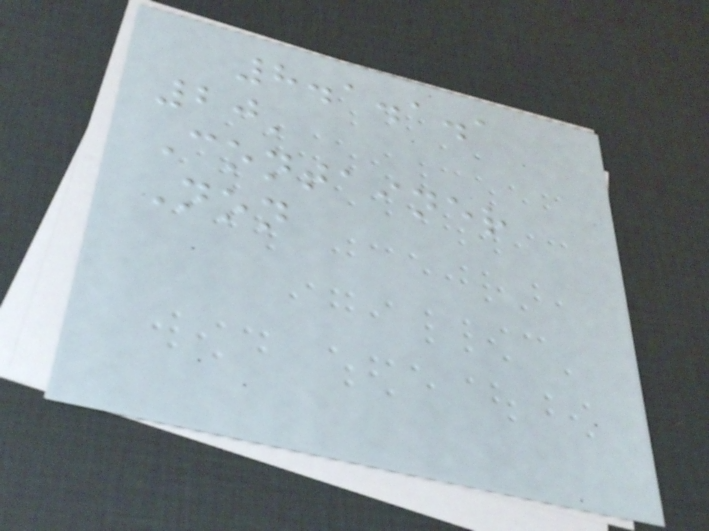8.1.1.1
20'
Container
Non
